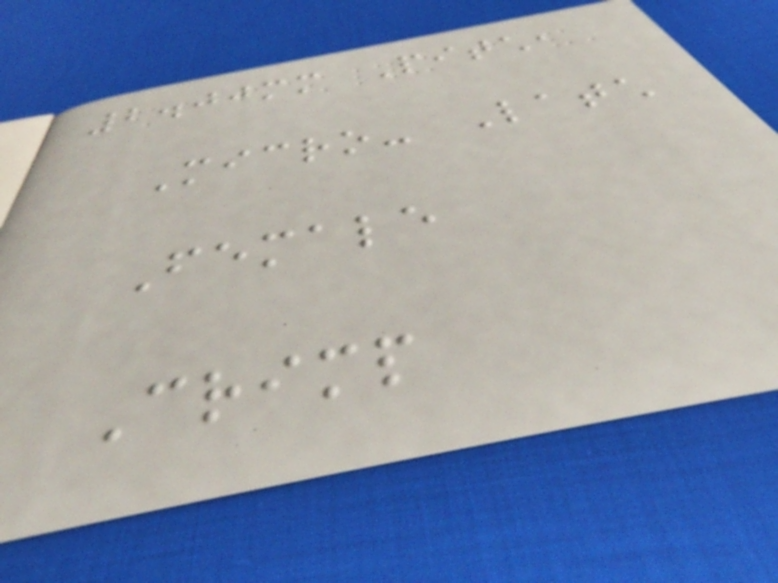2.00mm Pitch,
Micro- Latch
Female
Crimp
